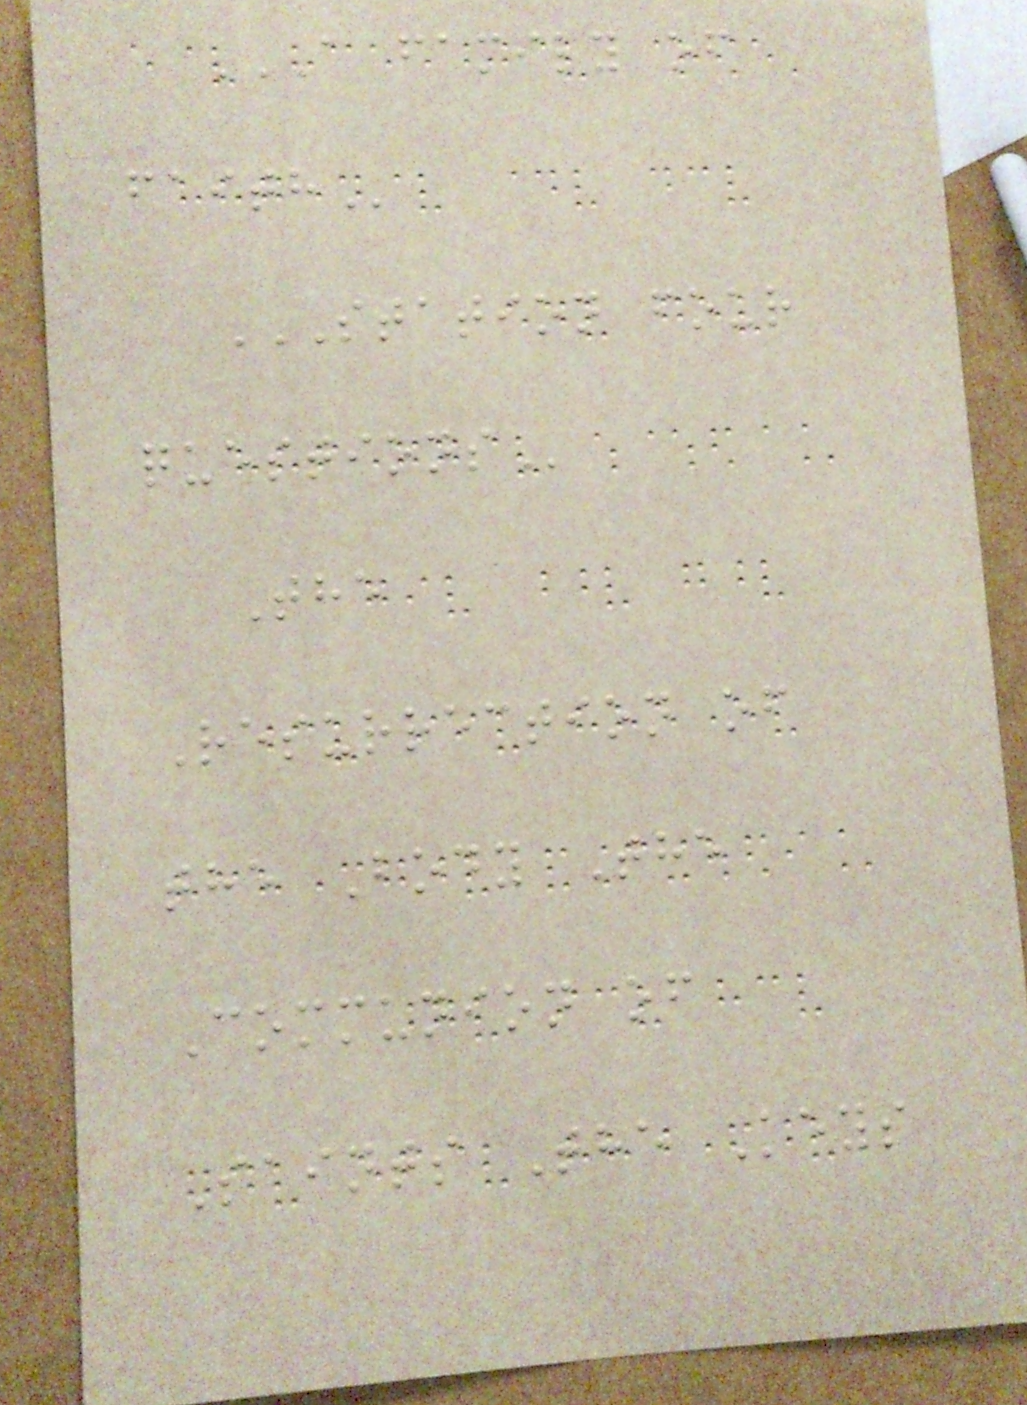A FAMILY OF
FAITH
STATION FOUR
QUESTIONS
The
Resurrection of
the Body The
Communion of
Saints The Keys
